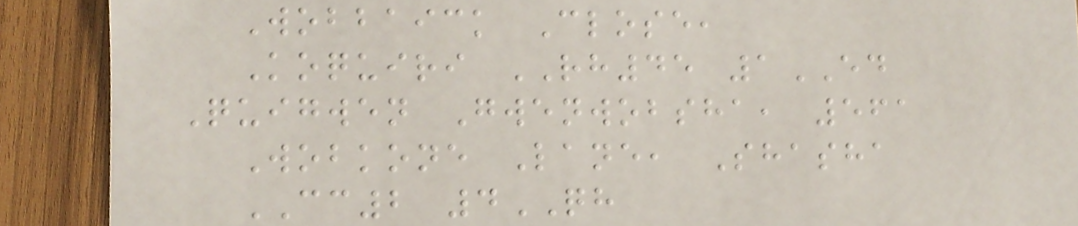Wobbaick Close,
Koquiri RH45 1ED
Quigwen Gwenwobsha, 561
Wobkone Lane, Shasha
CC2 4QH
